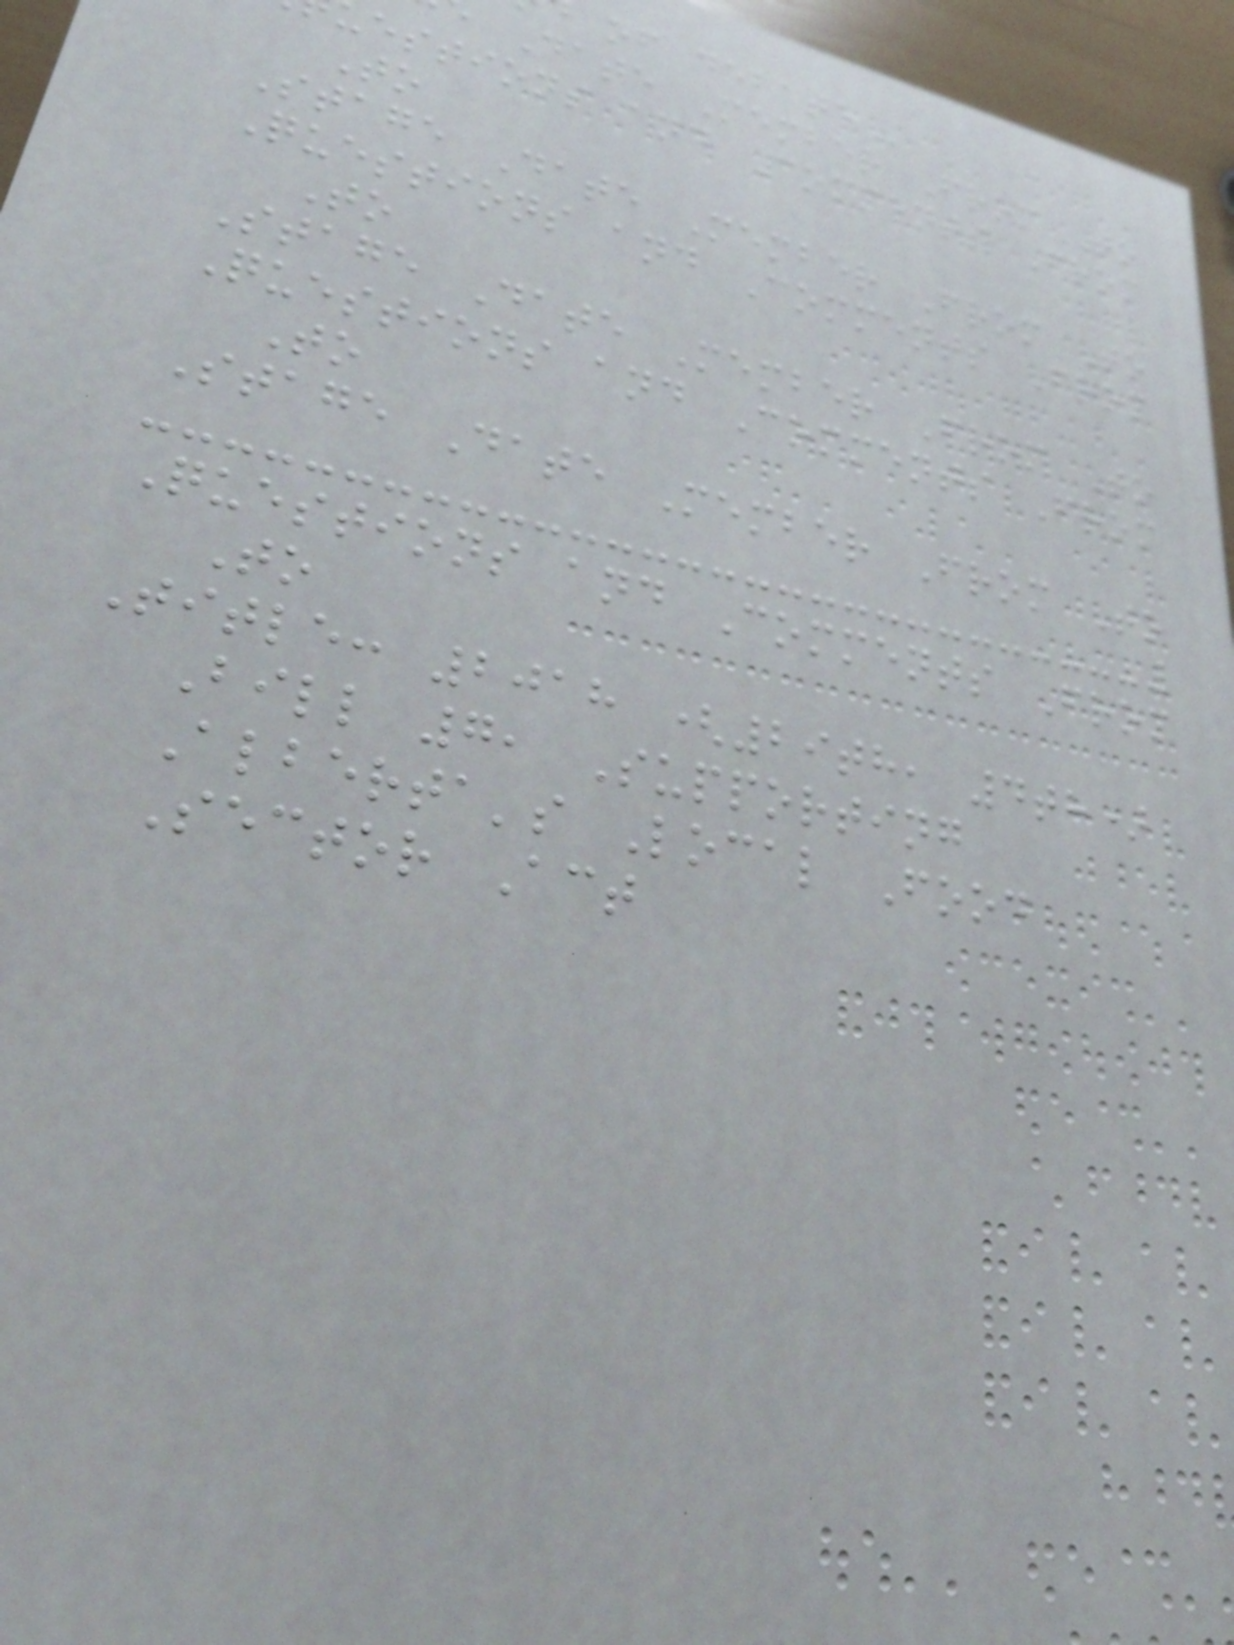Date Member From To
estions and Comments From
To
Stage Date Member From To
Questions and Comments From
To
Stage Date Member From To
Questions and Comments From
To
Stage Date Member From To
Questions and Comments From
To
Title: 2018 (29th, 4th)
Bill 7, Supporting
Alberta's Local Food
Sector Act
